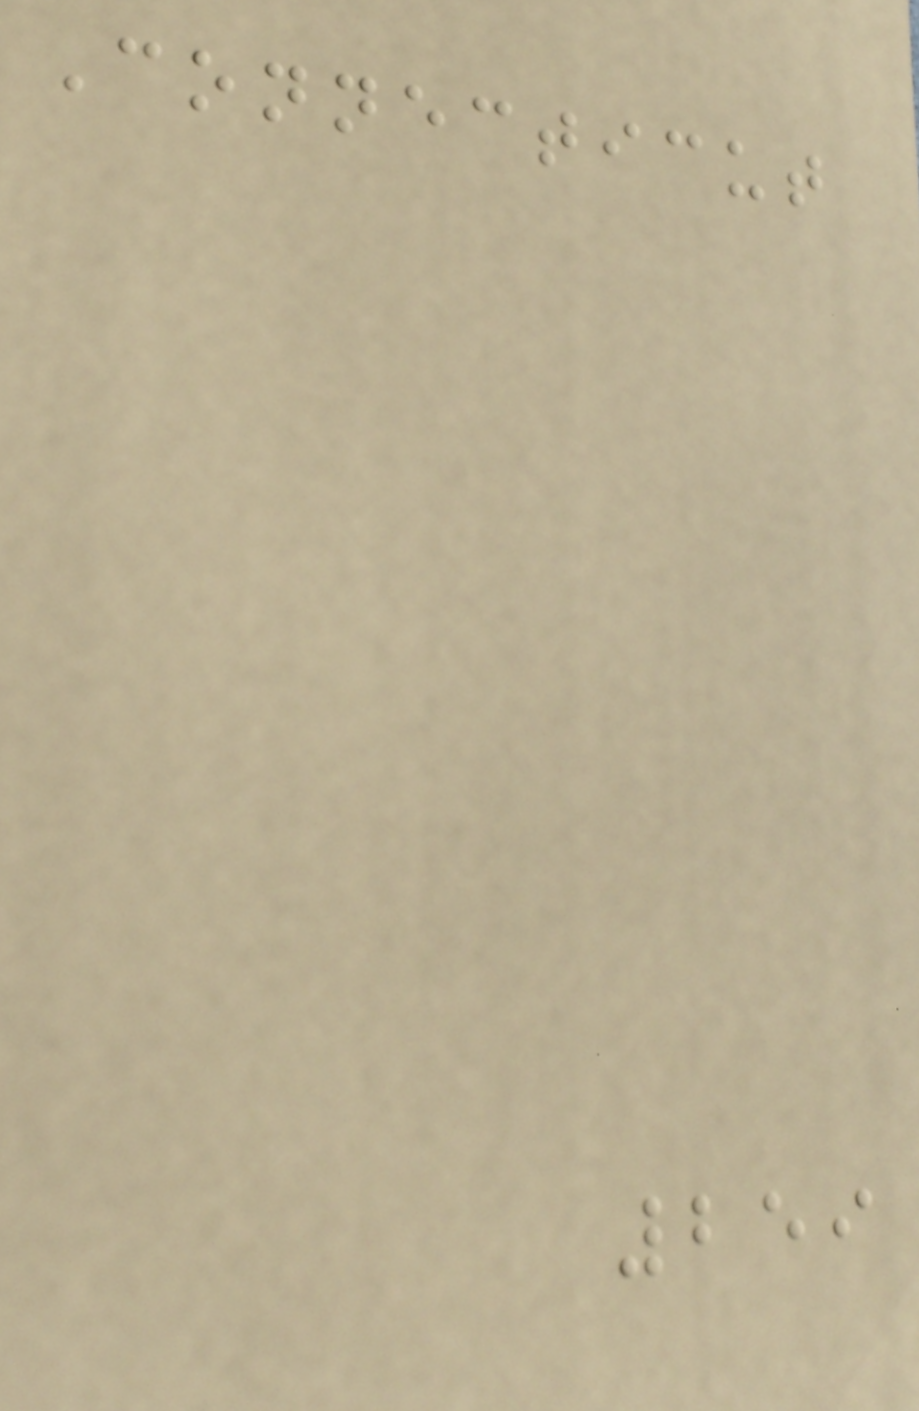Connecticut
259
